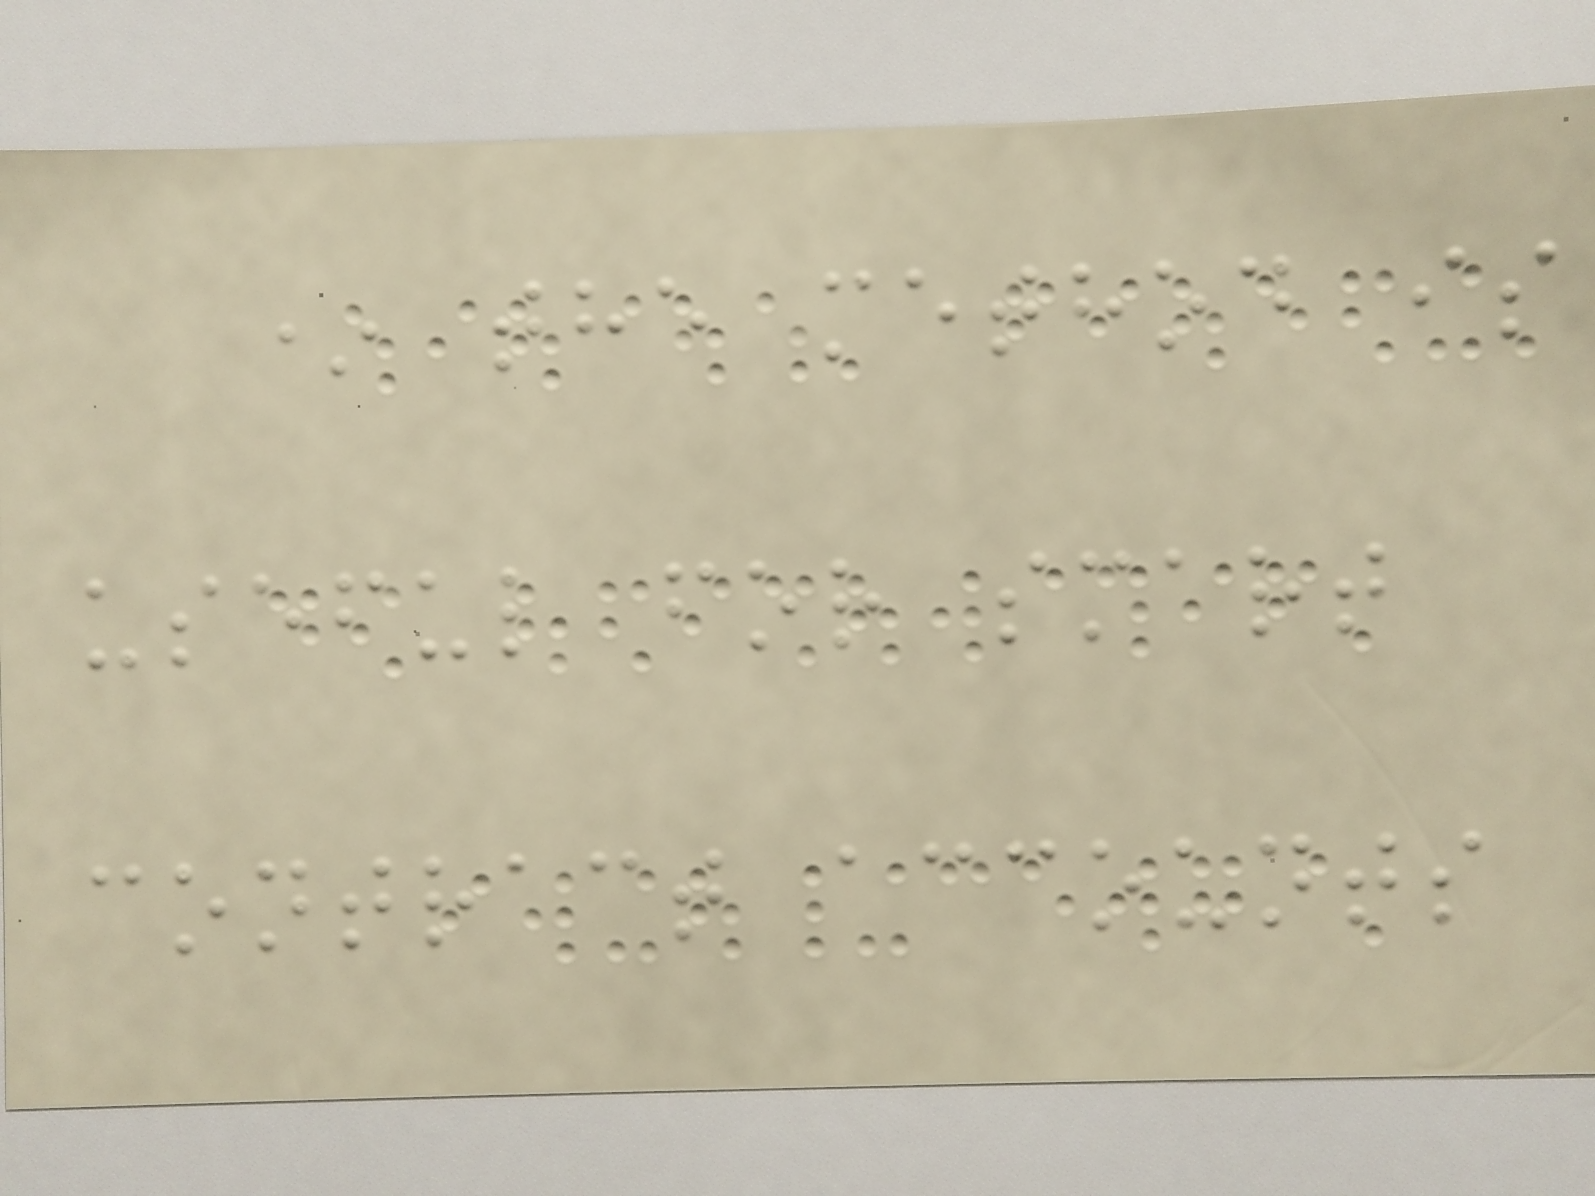* the method is
useful for smart
contract accounts
